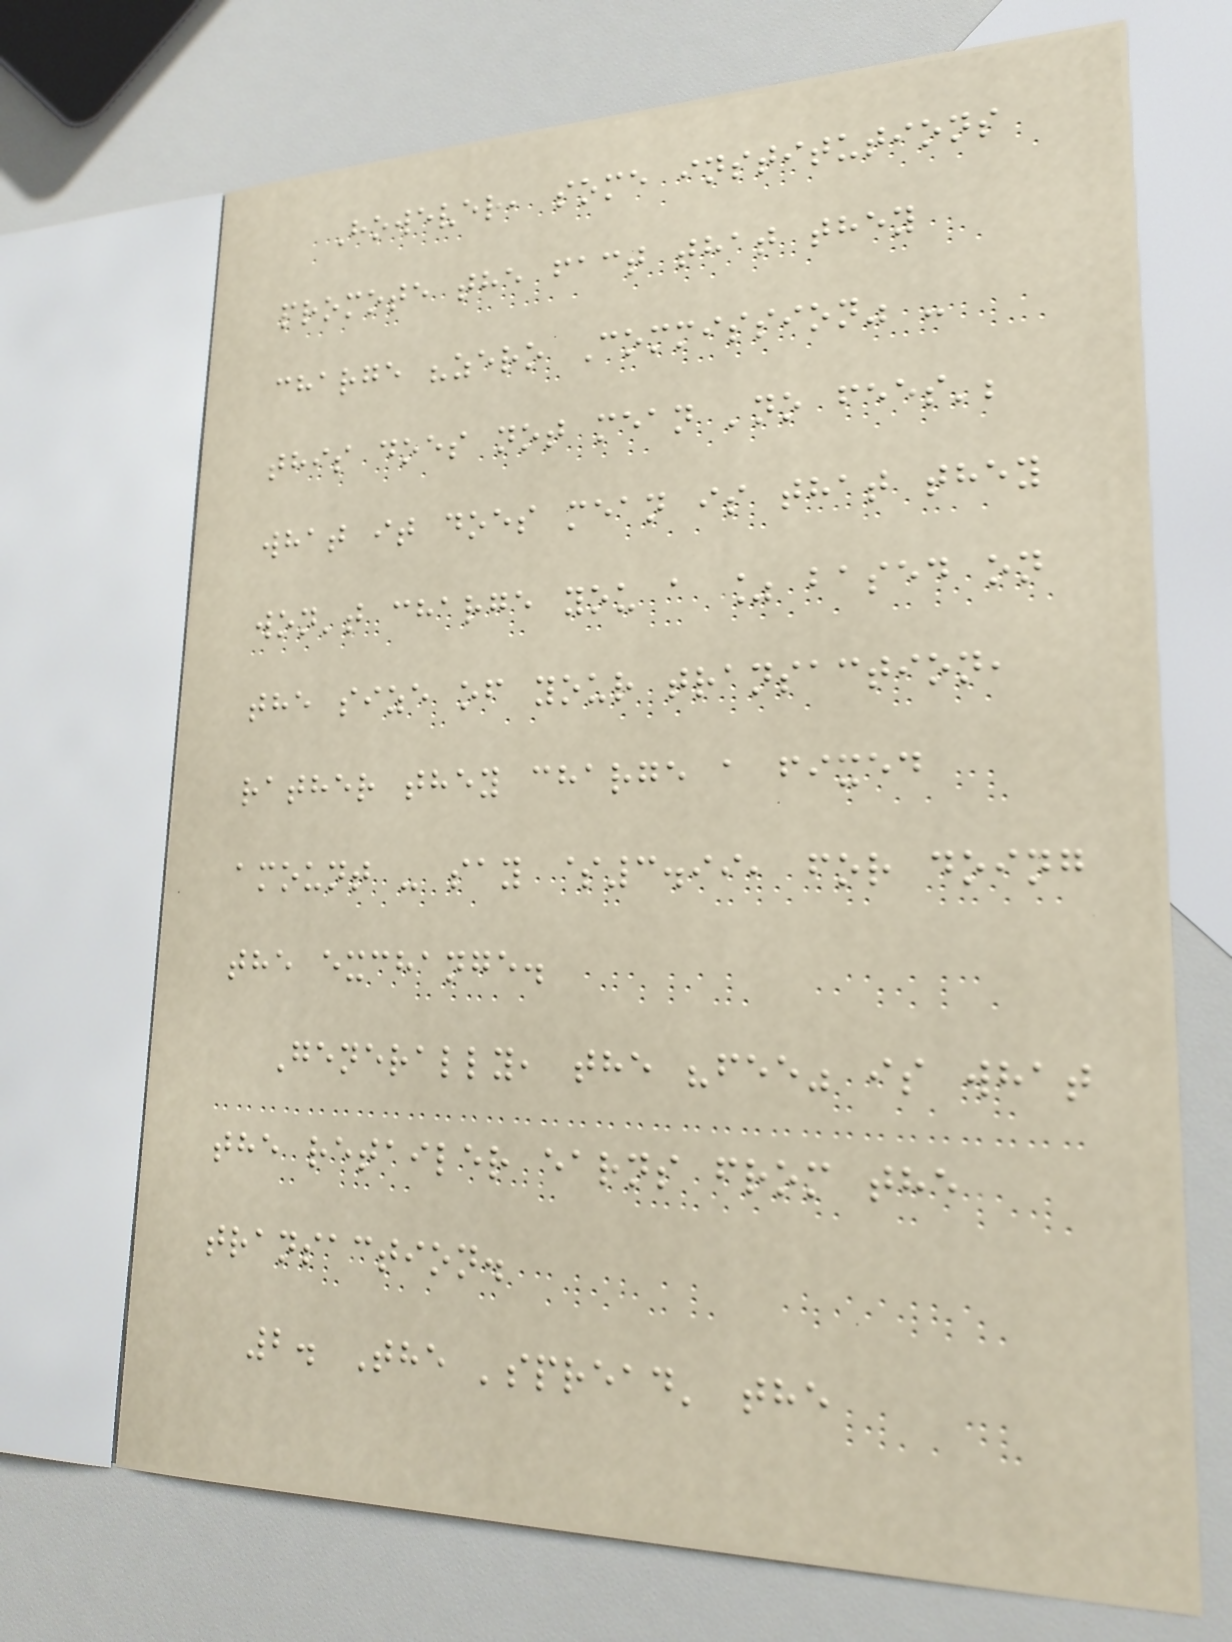However, some institutions
promote the fact that they
charge "zero Commission" -
this does not mean 'no fees';
what it does mean is that they
won't charge you a % based on
the size of your transaction,
rather they charge a fixed
amount - say $3.99, for doing
the exchange.
Generally, the "fee" is what
the retailer earns from the
transaction.
2. The 'spread' the
